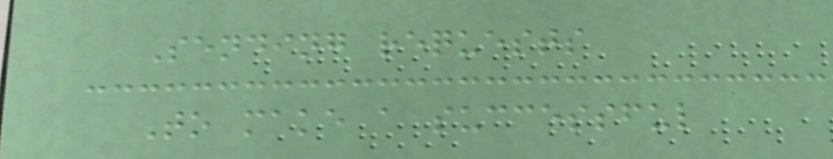Sending requests
To make a successful
